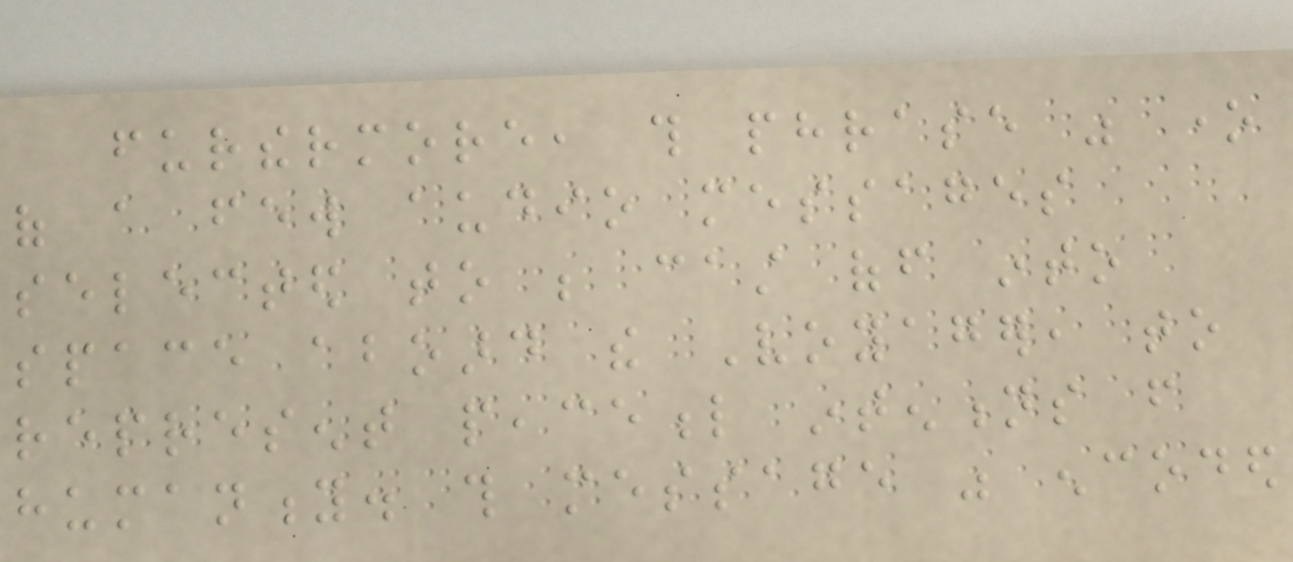furthermore, this phrase was one
of a few audio messages
selected to be cast off into
space aboard the Voyager, to
represent peaceful intentions from
humanity. this message was encoded
